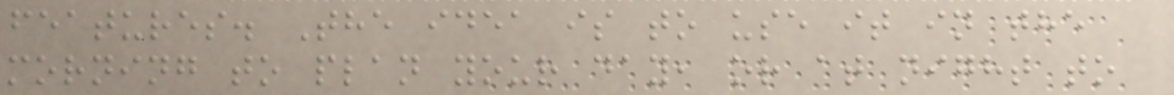features. The idea is to use it in the
morning to plan your day, or at night to
